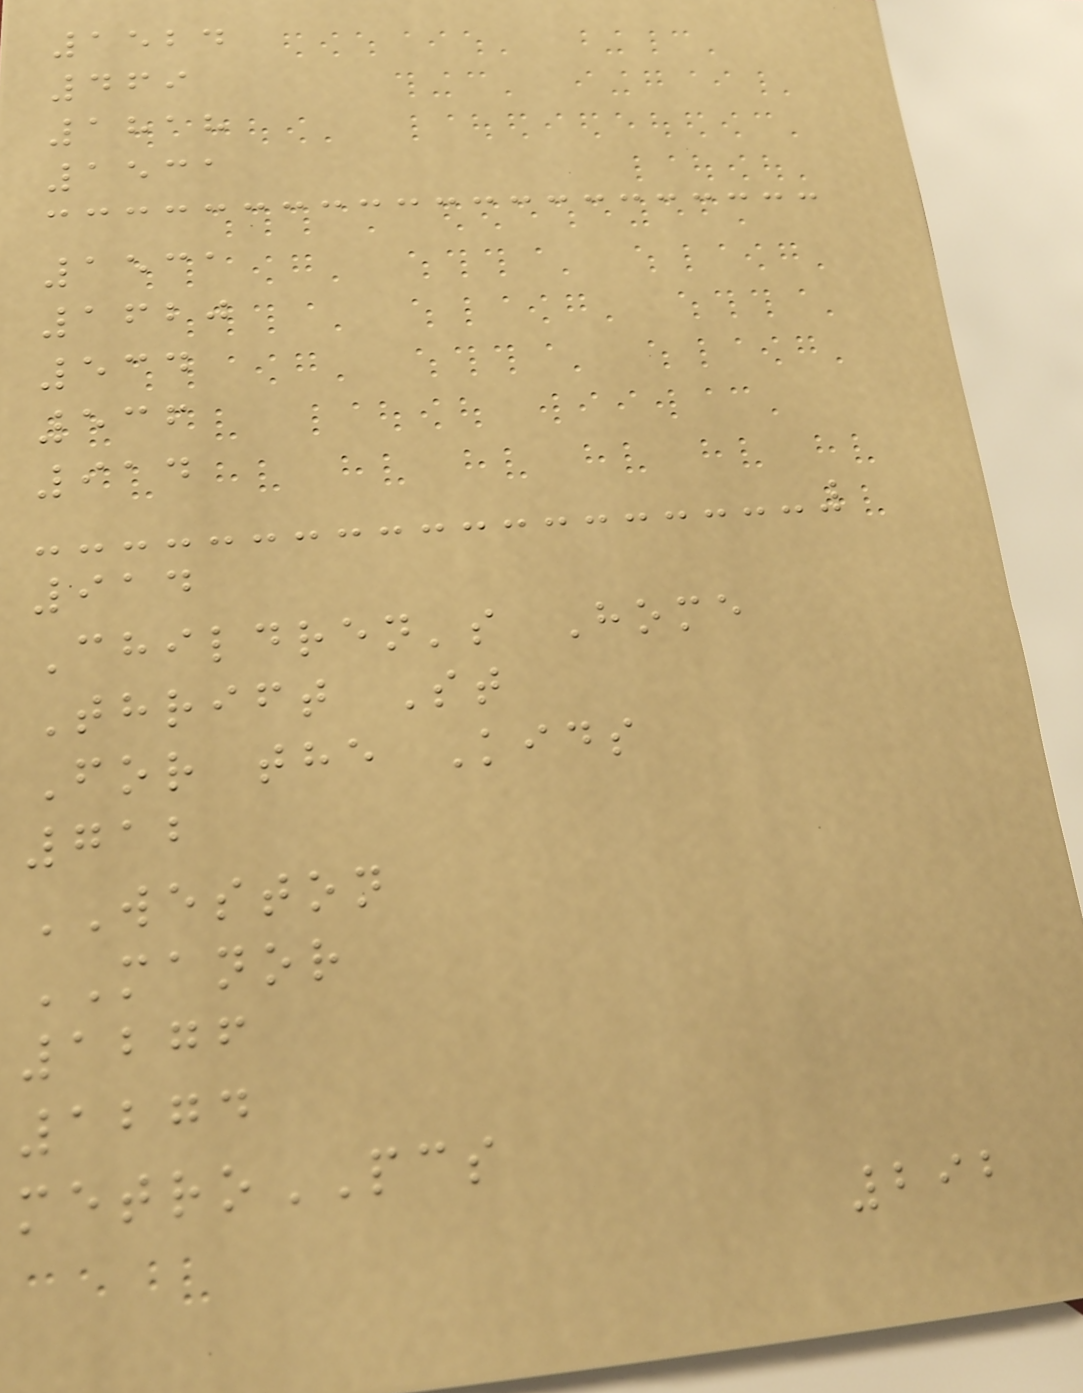1524
469
1818
1531
1531
1620
534
536
914
914
Children's Home
Thrift St
For the Kids
712
WESTON
MANOR
1276
1274
metroPCS
292
